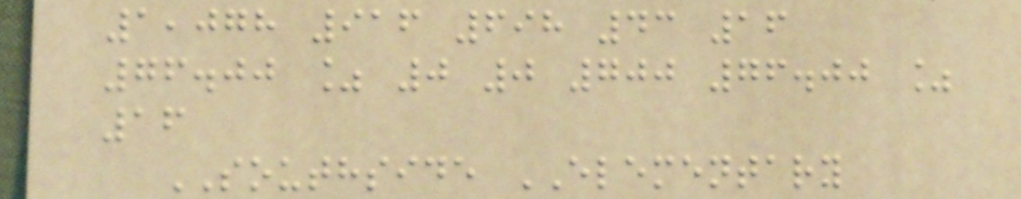1,078 916 698 43 16
76.00 % 0 0 700 76.00 %
16
SOUTHSIDE ELEMENTARY
